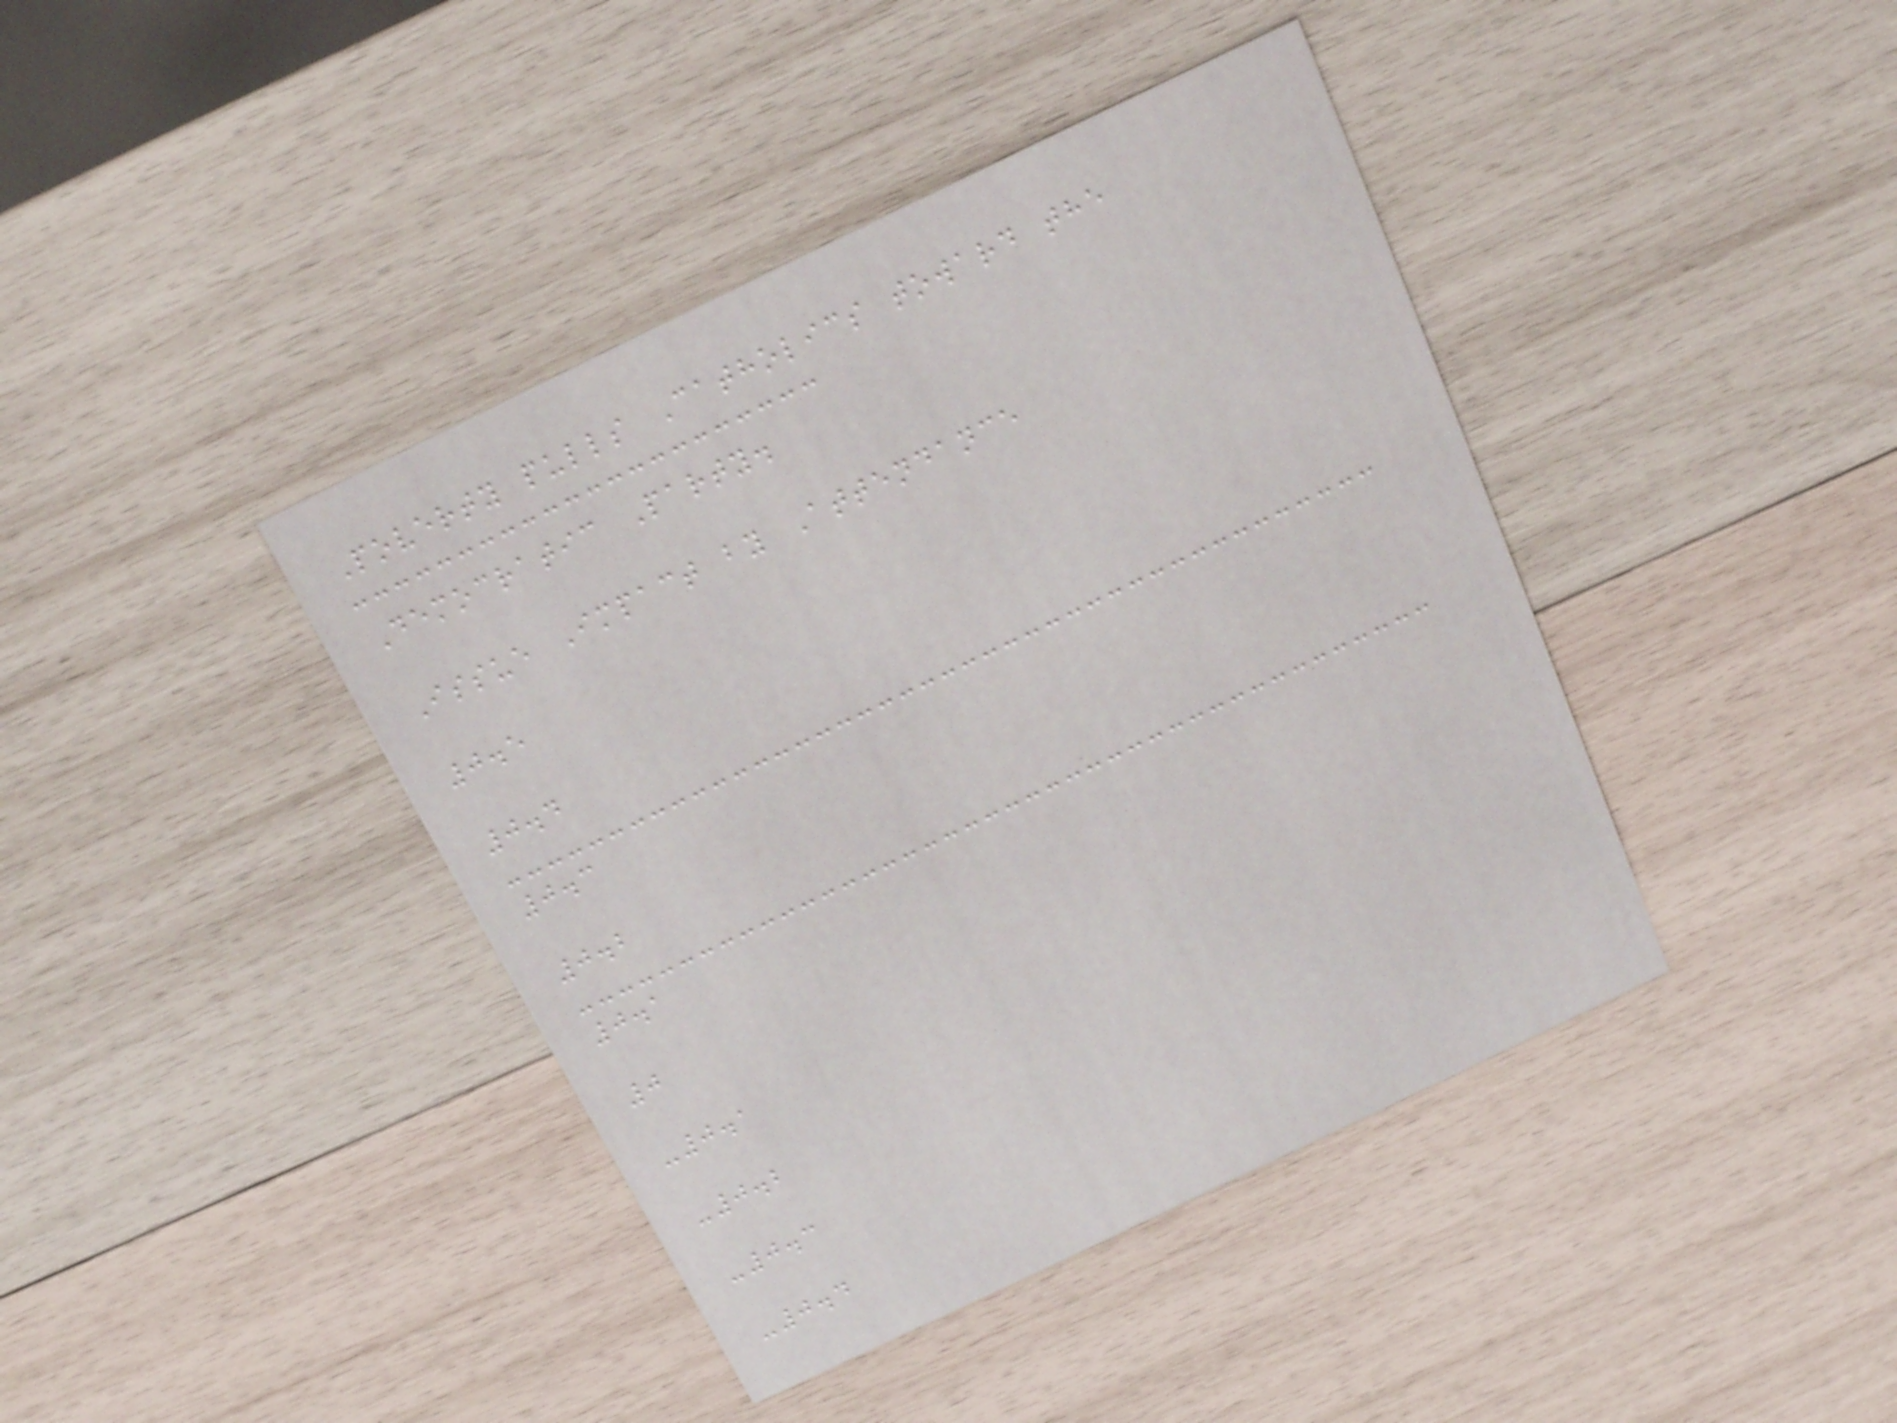Poverty pulls Catholics toward the
Democratic Party.
Issue Impact by Attendance
0.5
0.4
0.3
0.2
0.1
0
-0.1
-0.2
-0.3
-0.4
